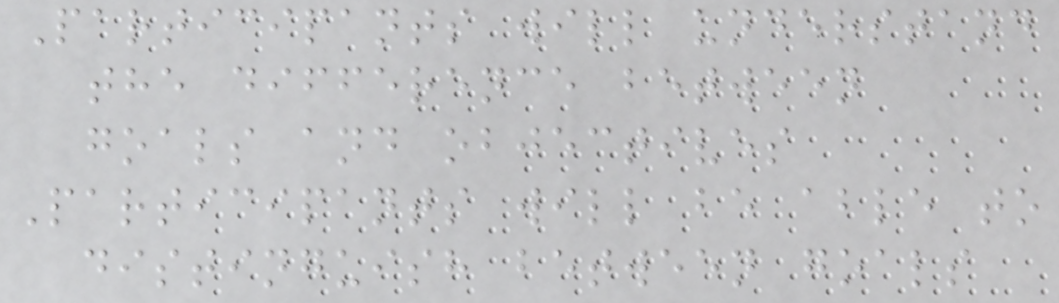Participants will understand
the difference between
goals and objectives
Participants will be able to
distinguish between goals
